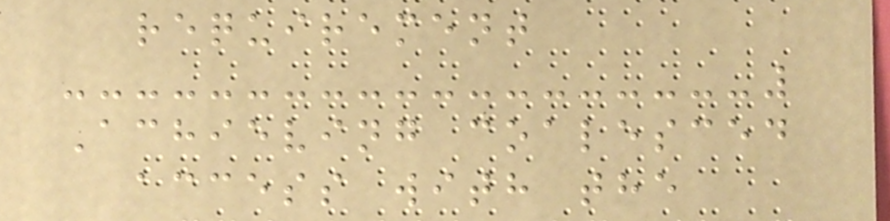requirement
Achieving coalesced
access with the
